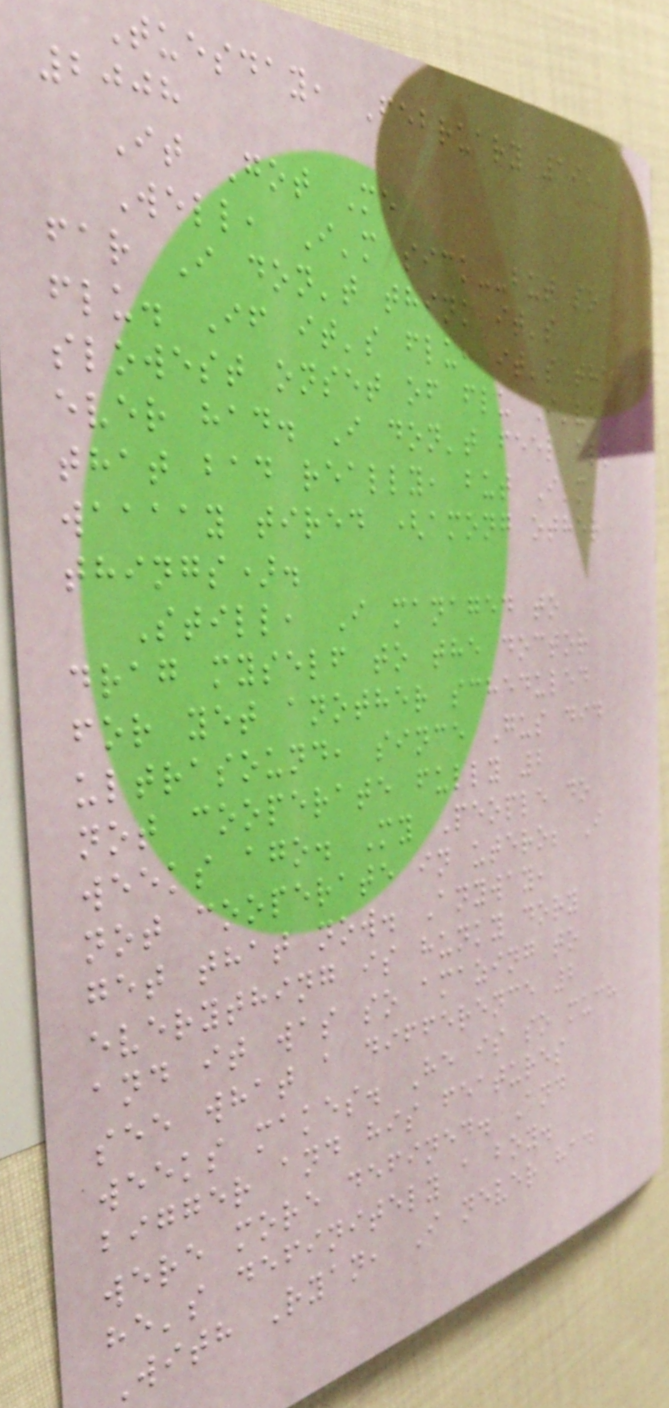Tuesday, February 19,
2008
It Got Me
Well, I'm sick--but so
far I don't think it's
flu. If it's flu, it's the
slowest onset of flu I've
ever had. I don't feel all
that bad really, but I'm
waaaay tired (among other
things).
Still, I managed to
drag myself to the doctor
for yet another scheduled
ultrasound, since Gus did
not cooperate fully 2
weeks ago. My People do
not cooperate in utero; I
get that now. Anyway,
everything is hunky dory
and it was so amazing to
see what a difference 2
weeks makes. He is so much
bigger and his features
were more defined. And
he's definitely a boy.
With Ryan, I never had
